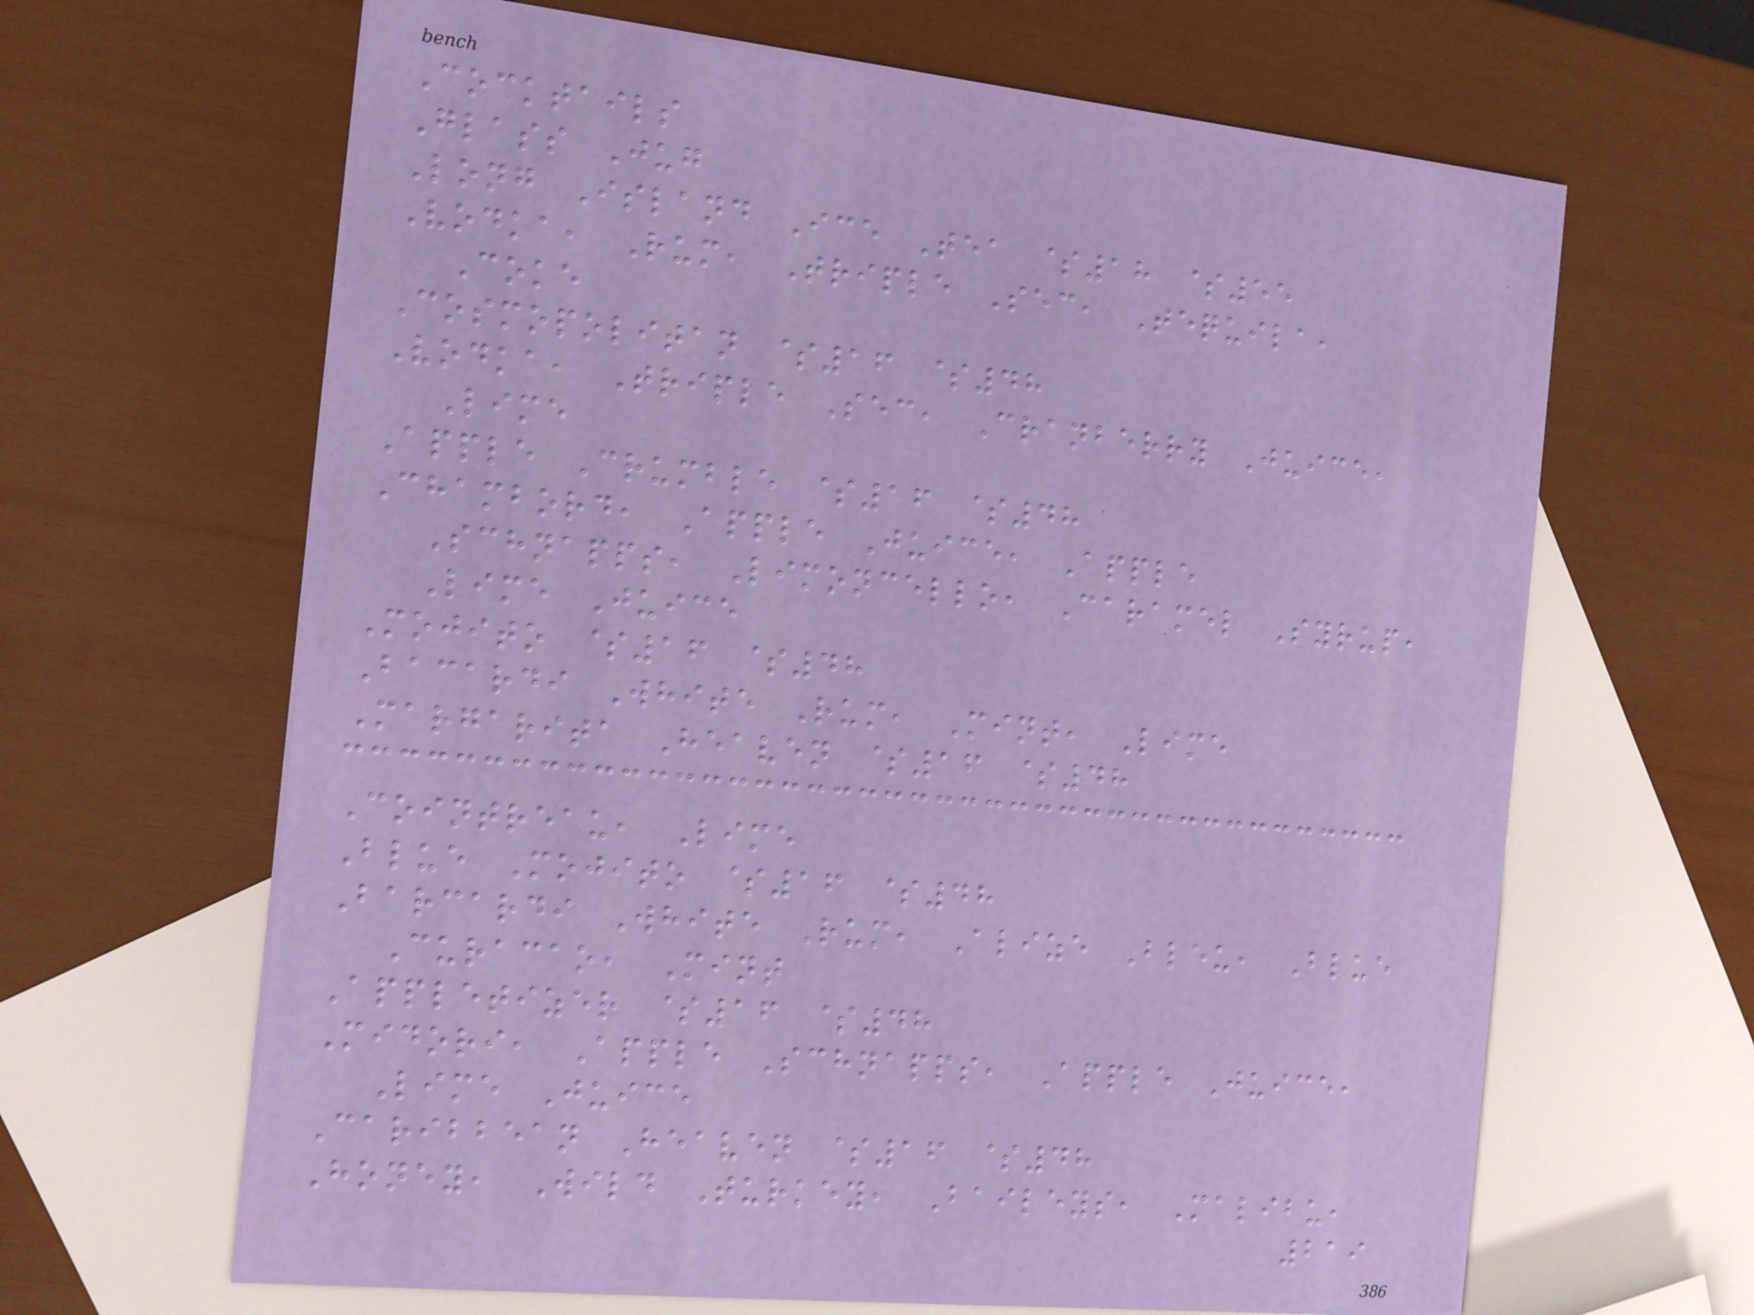Cocktails
Glass Jug
Long Island Ice Tea $18 $55
Vodka, Rum, Triple Sec, Tequila,
Coke
Cosmopolitan $16 $48
Vodka, Triple Sec, Cranberry Juice,
Lime
Apple Crumble $16 $48
Chambord, Apple Juice, Apple
Schnapps, Limoncello, Caramel Syrup,
Lime Juice
Mojito $16 $48
Bacardi White Rum, Mint, Lime
Margarita Heaven $16 $48
Cointreau, Lime
Blue Mojito $16 $48
Barcardi White Rum, Alize Bleu, Blue
Curacao, Mint
Appletizer $16 $48
Midori, Apple Schnapps, Apple Juice,
Lime Juice
Caribbean Heaven $16 $48
Honey, Wild Turkey, Baileys, Malibu,
219
